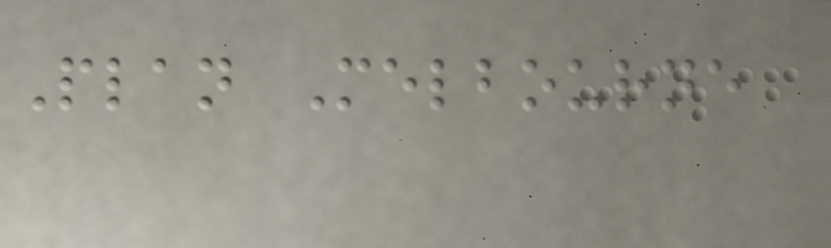Plan Melbourne
